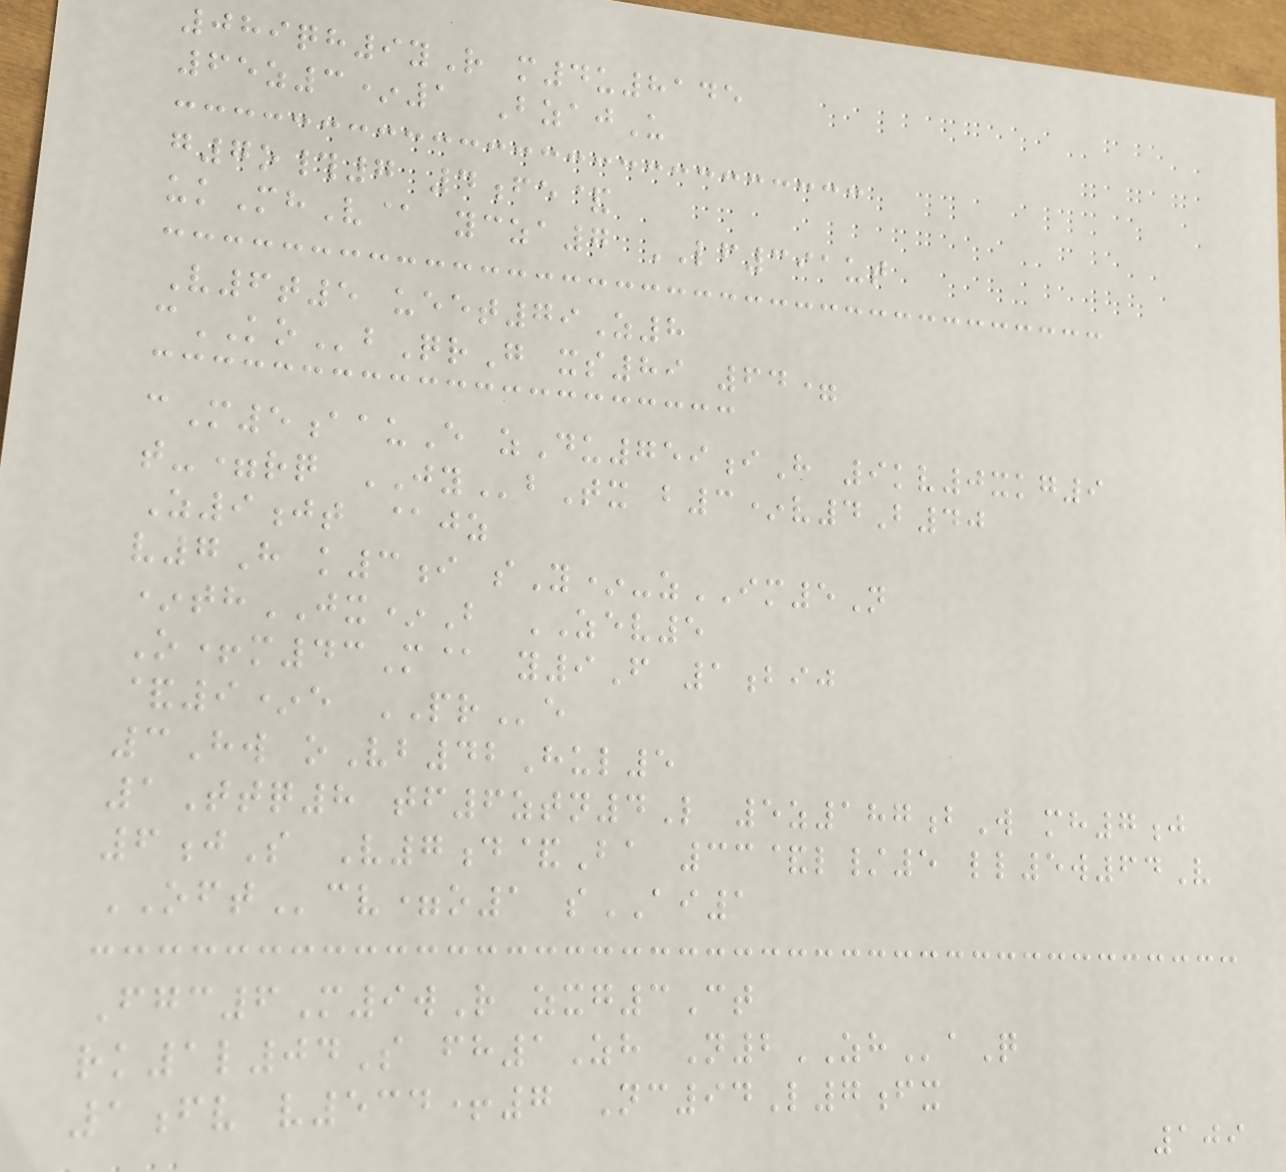089qh9yR m4u8145
65z3*1 BzajU
g7o#7 4fe&
ukMhV@ ycza7 LF391ut
V6t5 ueet79Z8
cKObQrG xs89 64=
cM5aauE zDu759iH 9kv0xkg9
t-=rq JYbTx b3*v4B40
Z9jt @jz
v7H k3i sY*-zIM5N
*thJX*B ZEV5
O+m43M@ y9F 1bij
&9*e PRe
3Hw oVb42Hul5
1Ttq8 tf6ztn4L 5z187bW mh7j
6jS V7d&Ba 33&l/5 ll5w64V
OFTcv=o1 sAI1
Fgc6M9wR zxg3Ct
rk1l04S fh1Zh N2ZHaQ
1fv v534+7 Nc94L7fx
109
